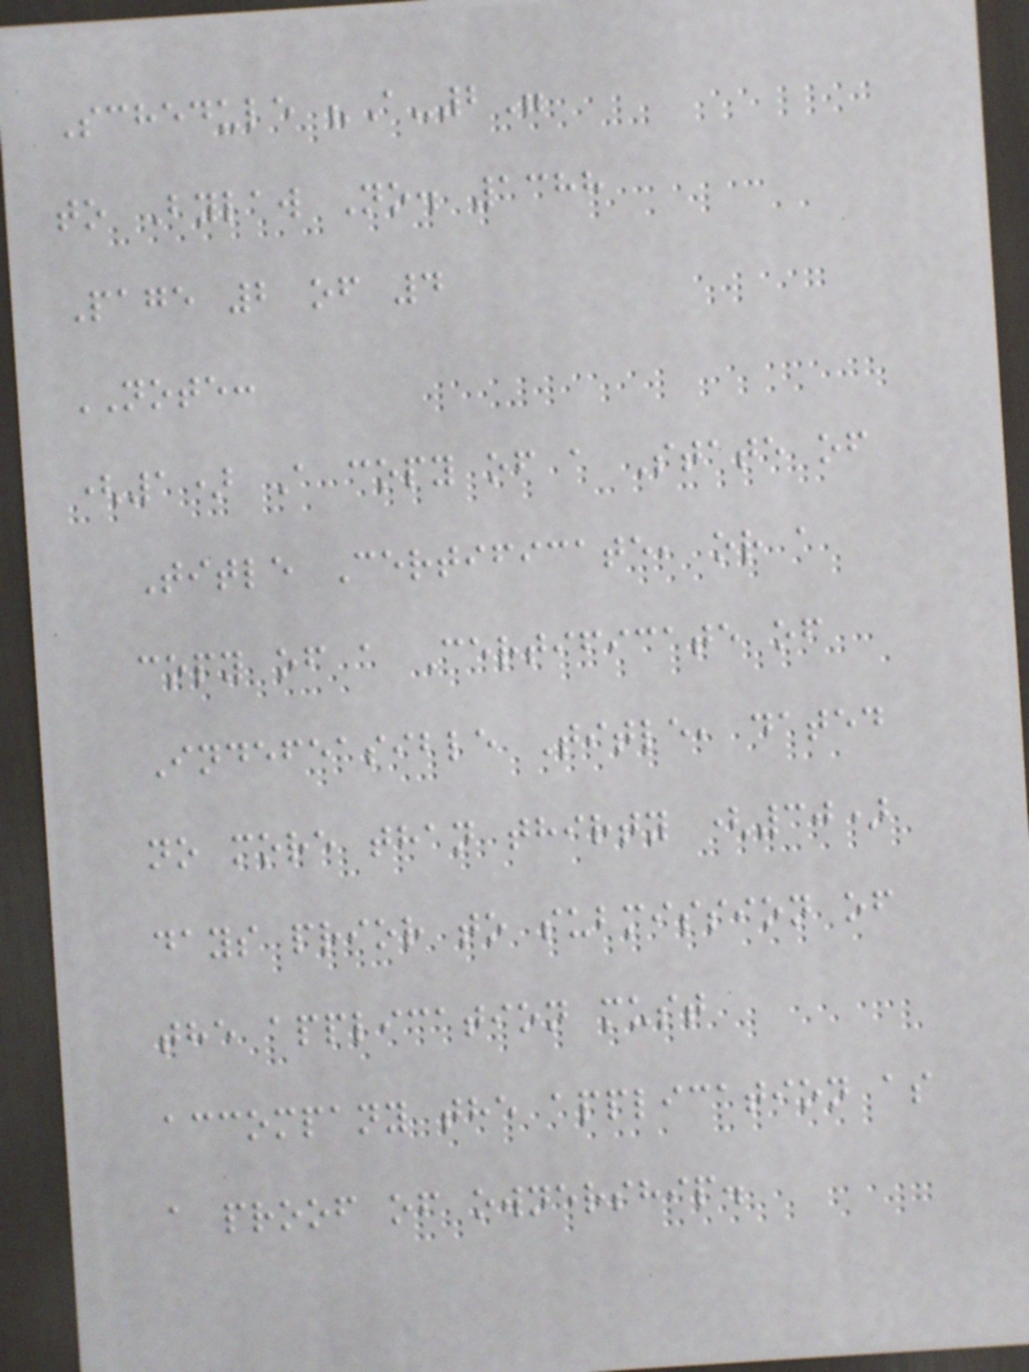Schedule "A-2"
to Bylaw No. 1388
Page 2 of 4
NOTE:
(1) A copy of a State of
Title Certificate, or a
copy of a Certificate of
Indefeasible Title, dated
no more than thirty (30)
days prior to submission of
the application must
accompany the application as
a proof of ownership.
